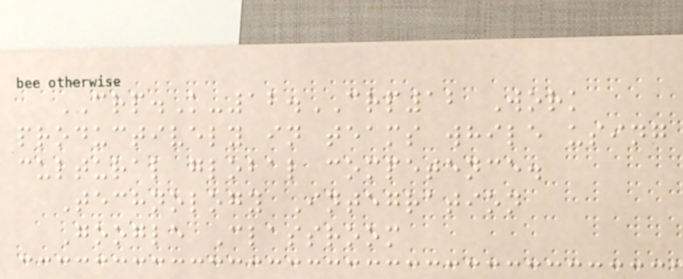CRP.K-12.CRP12 Work
productively in teams while using
cultural global competence.
Technology Integration
Google Classroom
